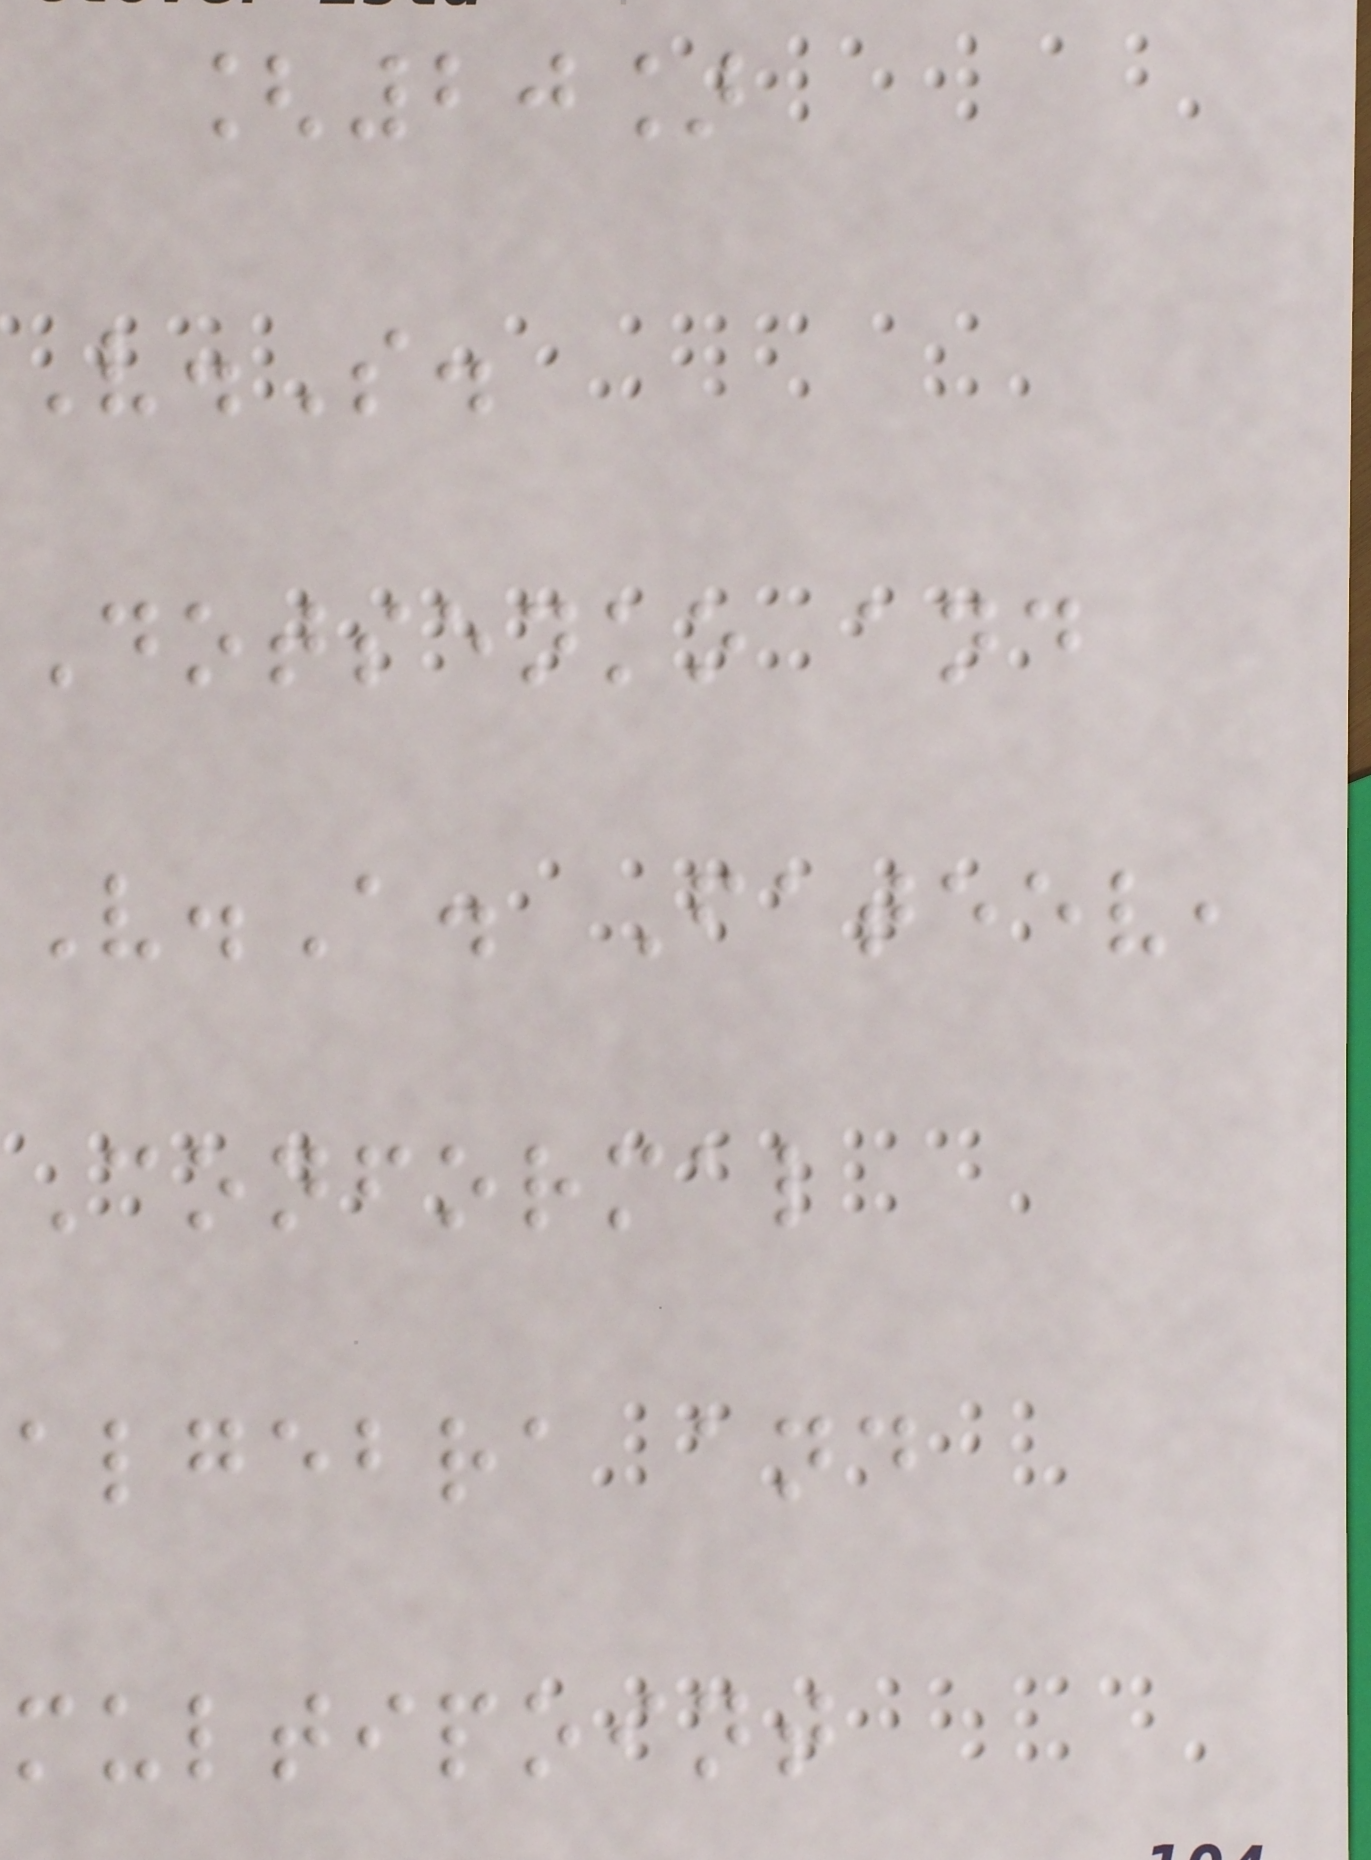[20]
V.S.
Dotsenko and
V.A. Fateev,
Conformal
algebra and
multipoint
